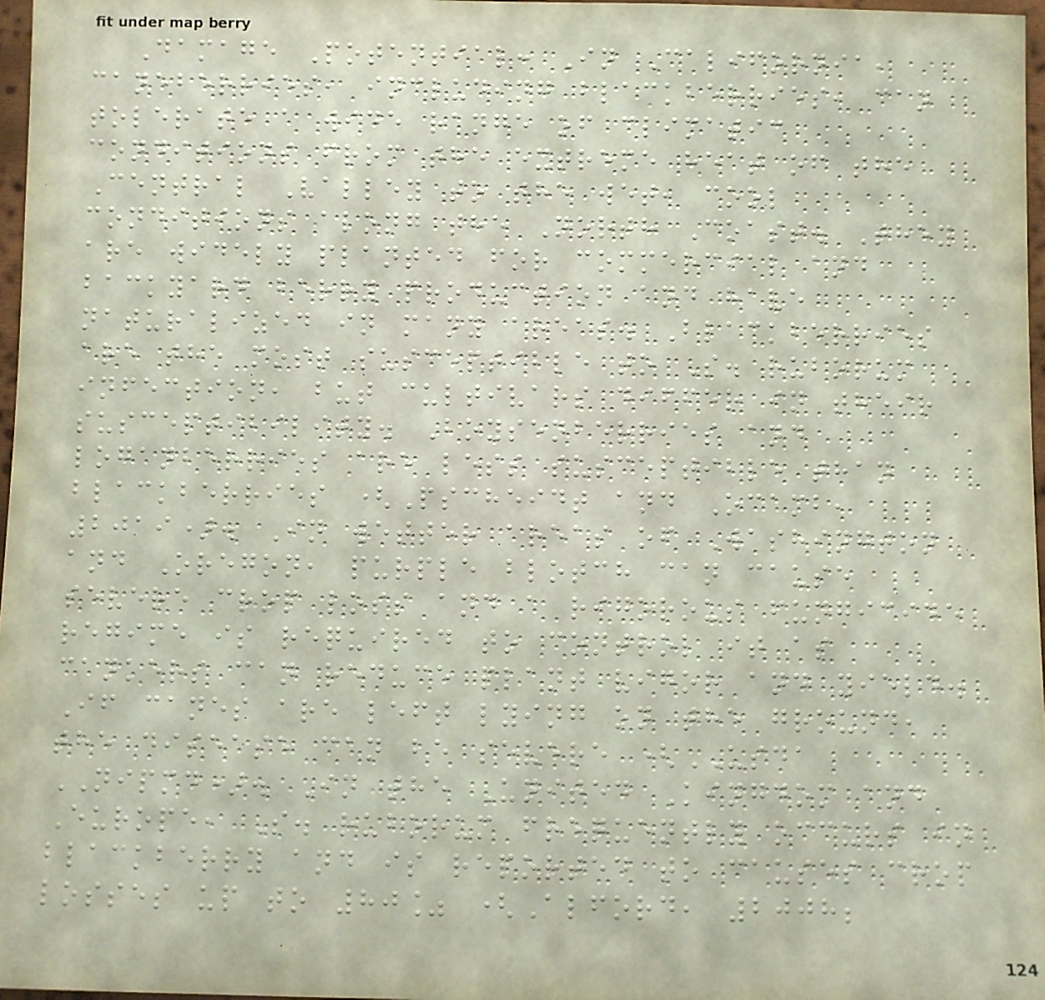Damage Potential: In California,
caneberries, including blackberries, can
tolerate a wide range of climatic
conditions from the extreme heat of the
Central Valley to the wet, cool
conditions along the North Coast. They
are widely planted for commercial and
backyard berry production and have
naturalized in many areas. Blackberries
are the most susceptible to S. ruborum
infection, but cultivars differ in their
susceptibility. Boysenberries and
loganberries are less susceptible than
blackberries (Pscheidt and Ocamb,
2019). In wetter areas of Washington
and Oregon, purple blotch can cause
severe crop loss and a rigorous fungicide
regime is required to control it as
cankers can reduce plant vigor and yield.
If canes are left lying on the ground,
the disease can be severe (USDA
NIPMD). In the United Kingdom and
Europe, S. ruborum frequently occurs in
blackberry and is reported to causes crop
losses up to 80% (Alford, 2008;
